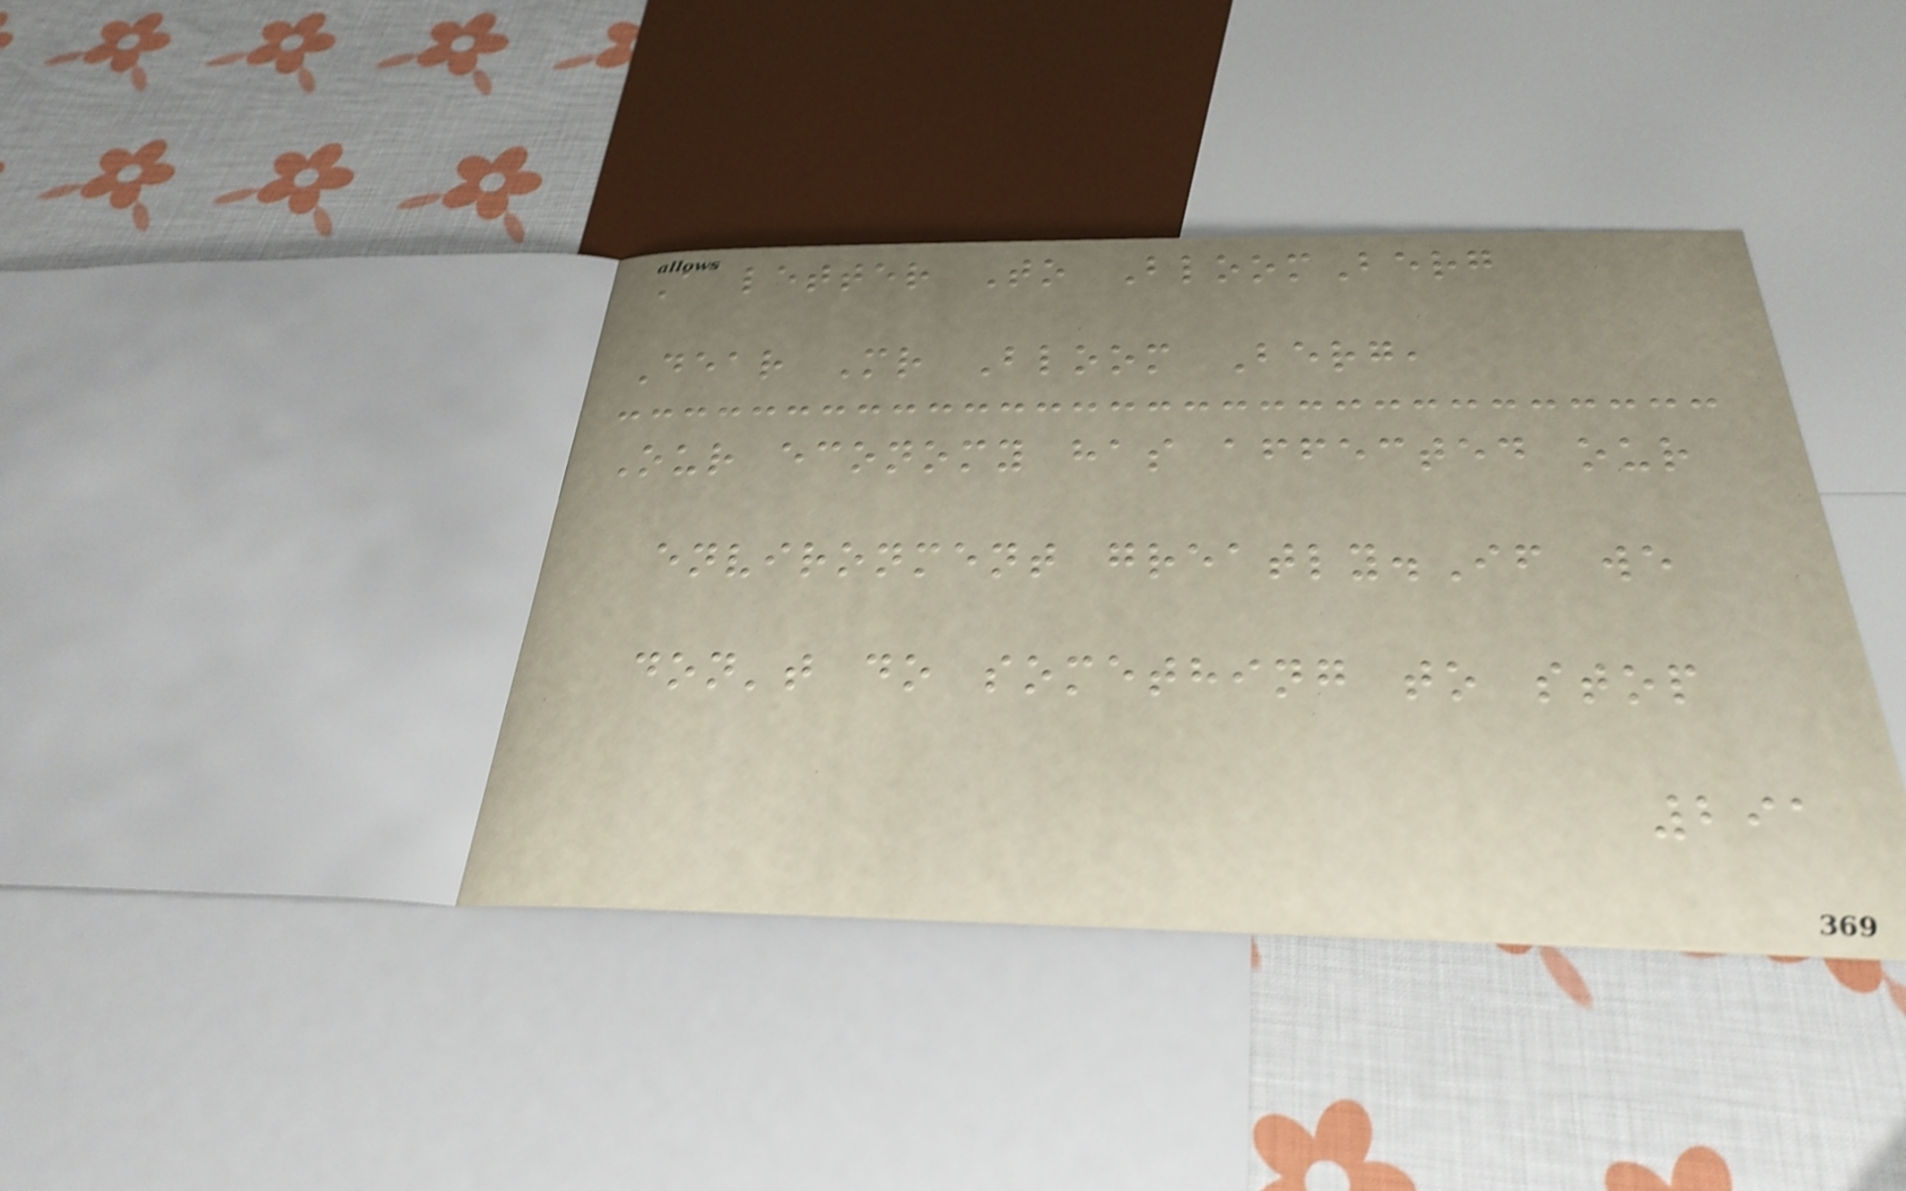A letter To BloomBerg
Dear Mr Bloom Berg,
Our economy has affected our
environment greatly.If we
don't do something to stop
291
